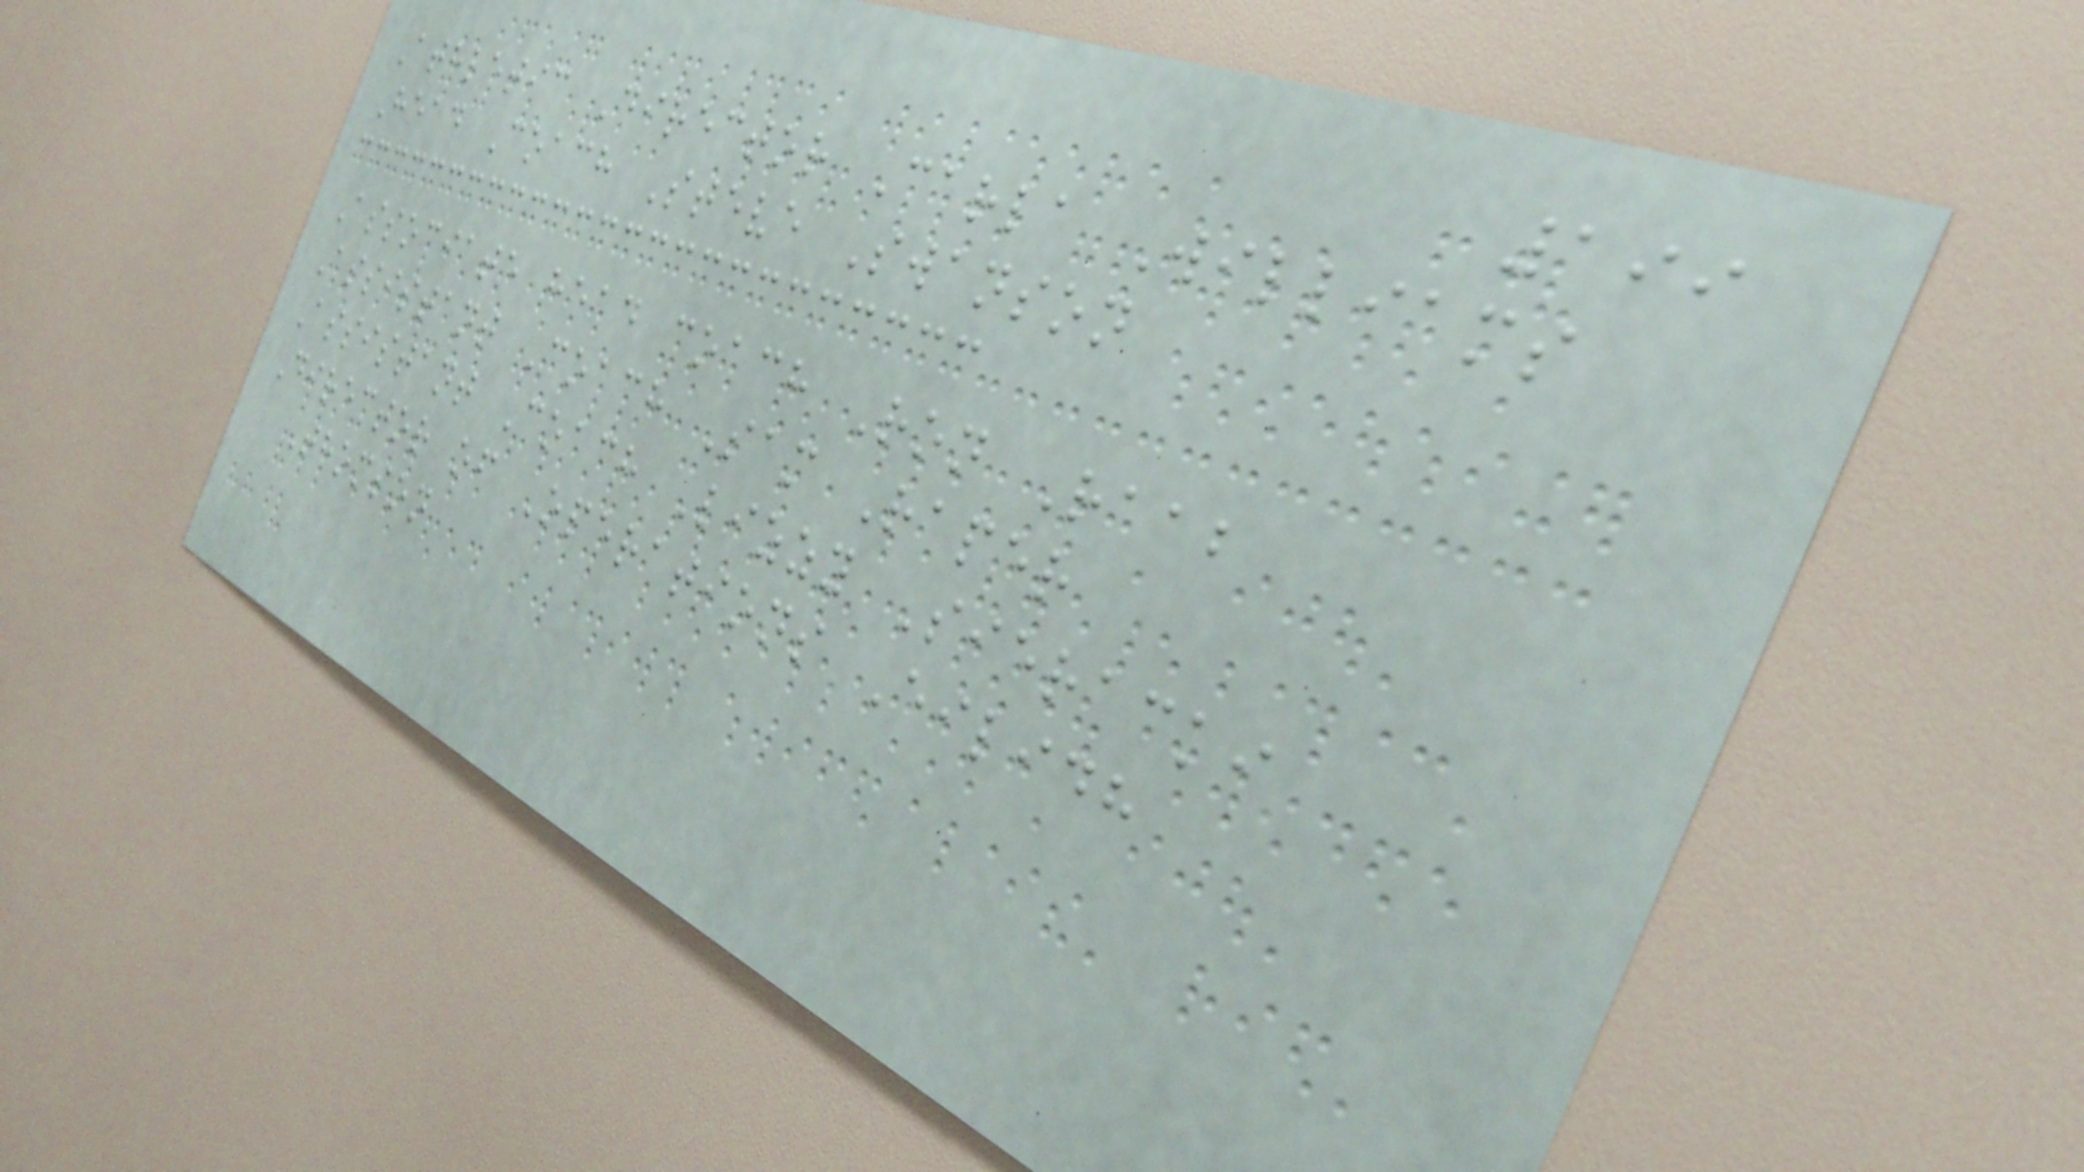199
Athletic Director Carla Williams
Head Coach Steve Swanson
Associate head coach Ron Raab
Assistant Coach Sam Raper
Assistant Coach Lizzy Sieracki
Director of Operations Eilidh
Thomson
